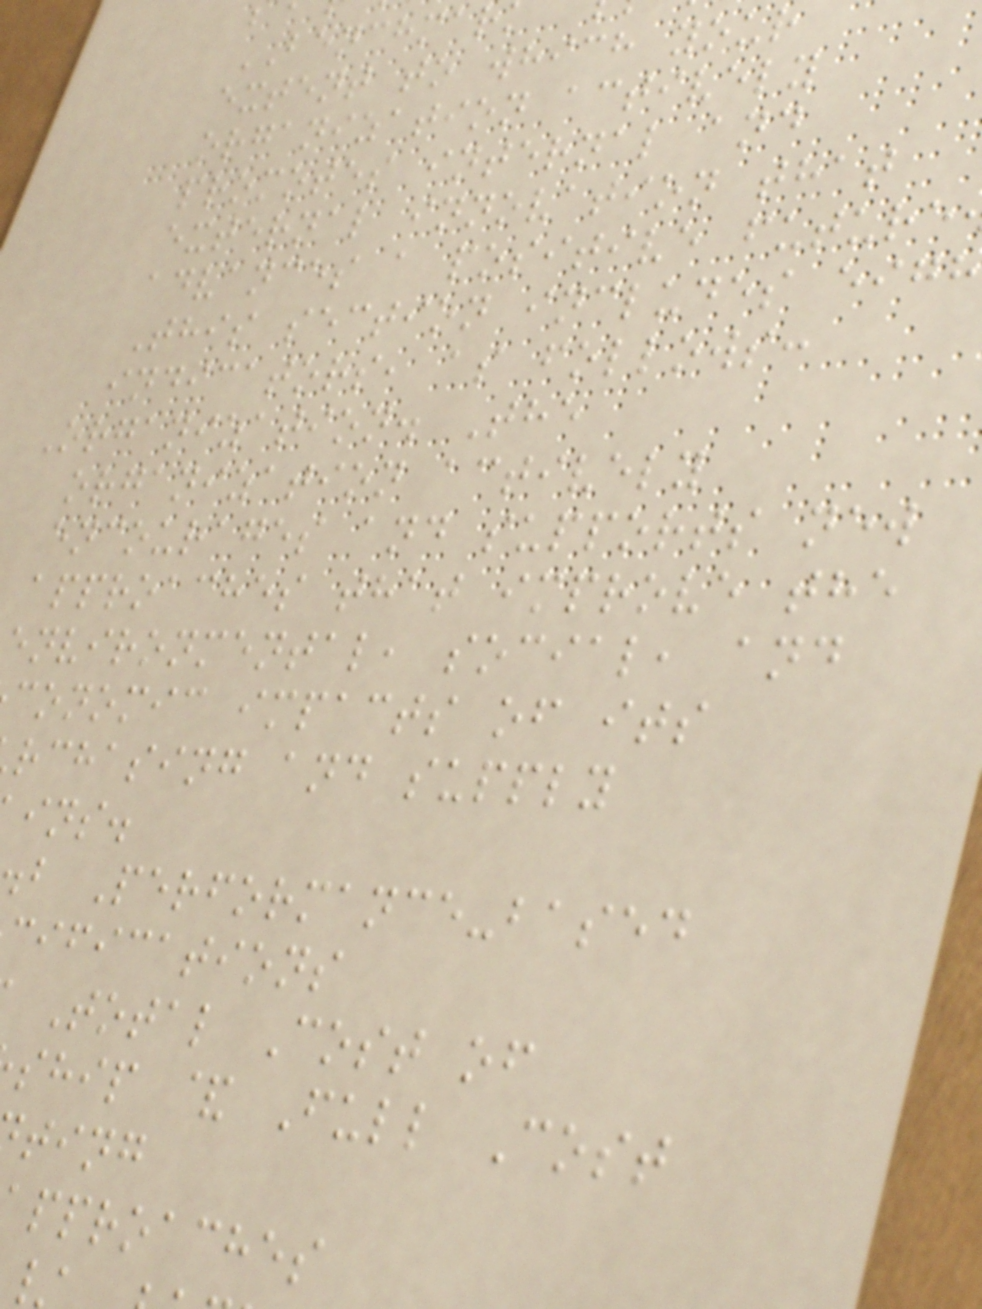BENCHMAR
extent to which your
organization actively
promotes internal and
external innovation that
advances a positive future
This section includes eigh
indicators, as follows:
Organization. The
organization actively
encourages and supports new
approaches that improve the
environmental, social, and
conomic impacts of its
rchasing and supply
ins.
b Performance-based
cifications
Total Cost of
ship & Full Cost
ting
pproaches
